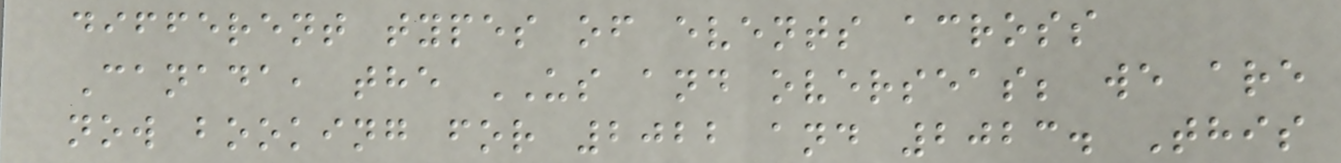different types of events across
Canada, the US and overseas; we are
now booking for 2022 and 2023. This
